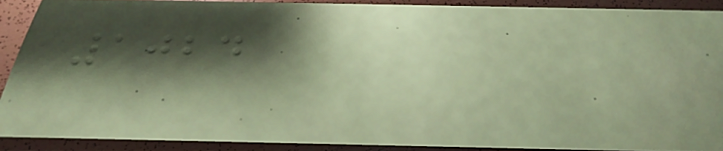1024
